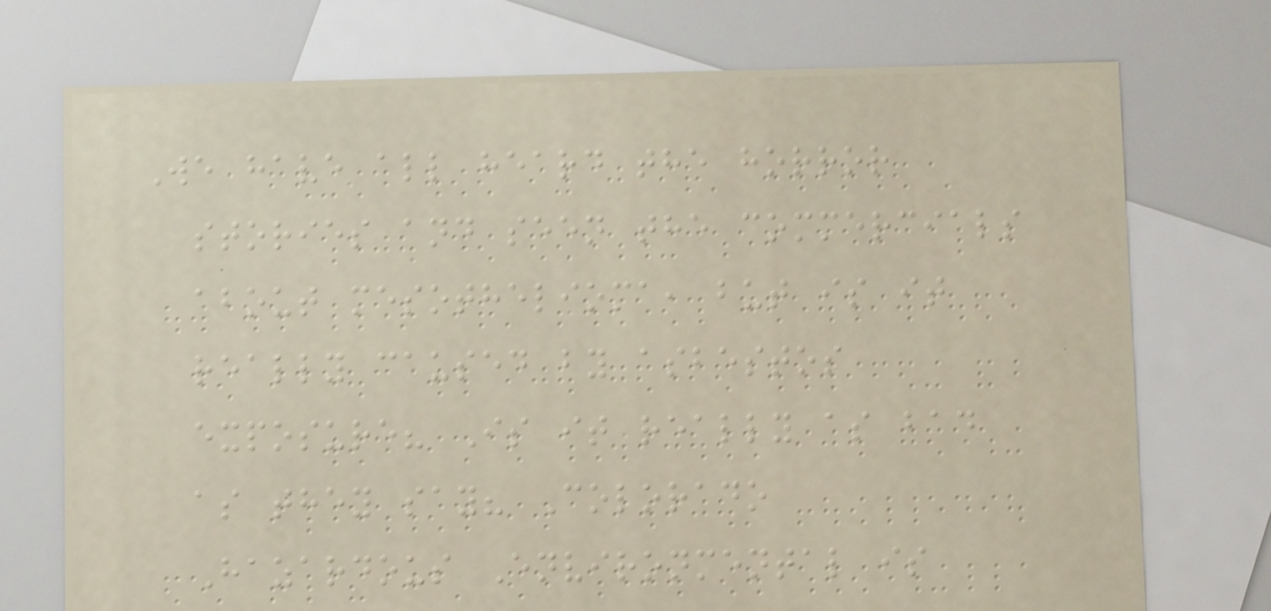We have all heard the horror
stories and seen the commercials
about mesothelioma, but is it
really caused by asbestos
exposure? Is it really as bad
as they say? Colorado
Hazardous Environmental is
